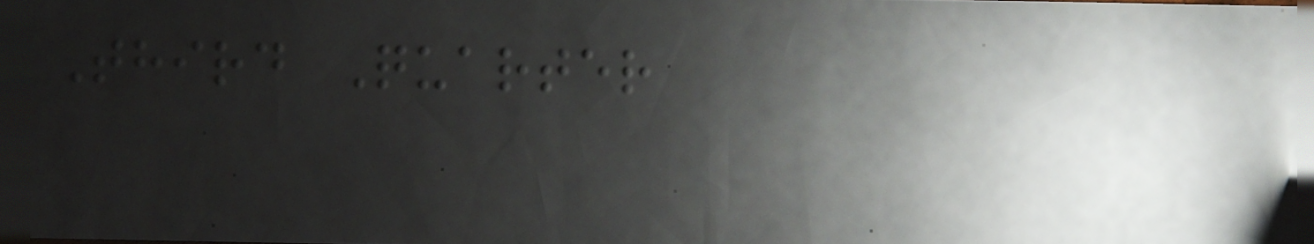Third Quarter
